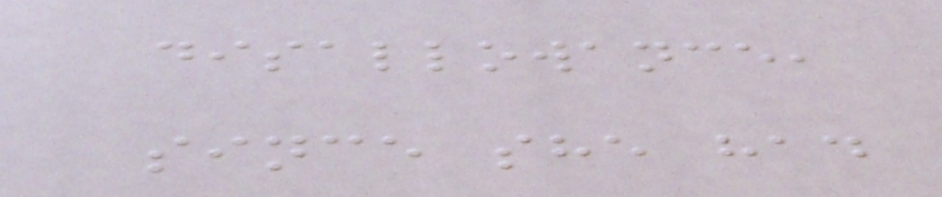disallowance,
since she had
